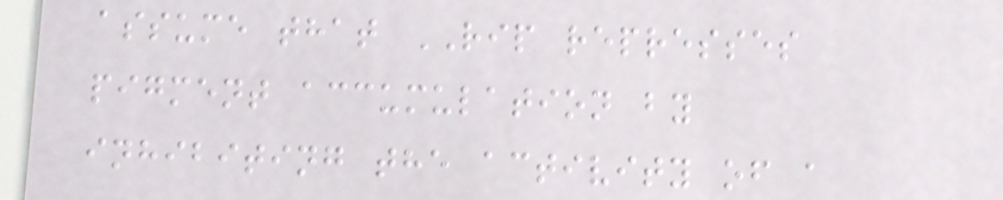assume that RIP represses
pigment accumulation by
inhibiting the activity of a
